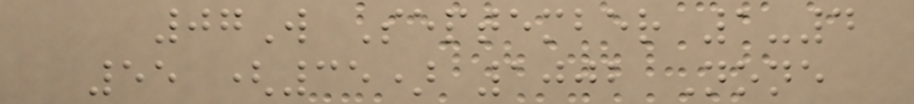07W September 1-4
55 (35) 1002 None
